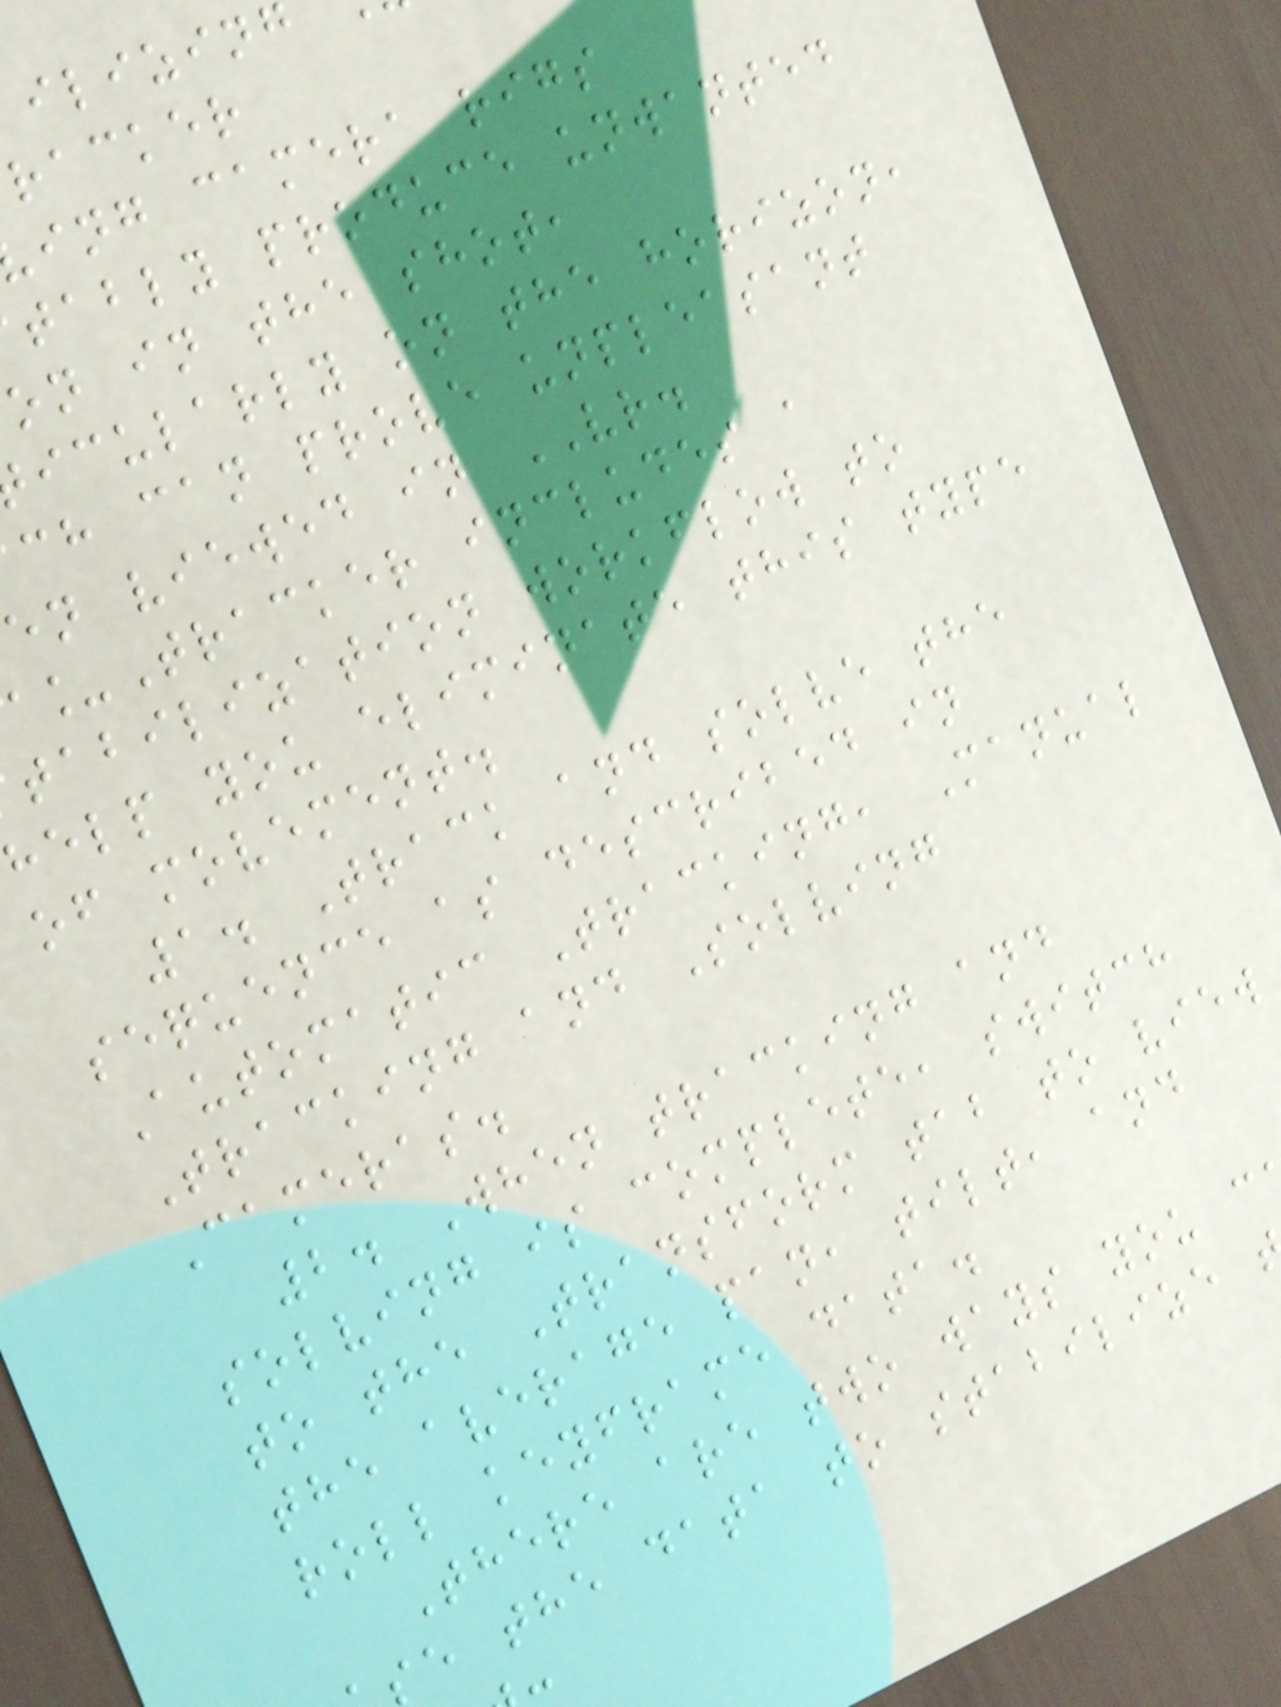ilizing
racker
ing camera rigs
tably produce unwanted
on in the shot,
icularly on the horizon,
ch can prove unpleasant
en viewed in VR.
_Tracker includes a
tabilization workflow to
help you eliminate this type
of movement.
1. Track and solve the
sequence as described in
Automatic Tracking, Manual
Tracking and Solving
Cameras.
2. When tracking and
solving is complete, switch
to the Transform tab to view
the average pan, tilt, and
roll keyframe data.
There are two ways you c
se the data to stabilize
